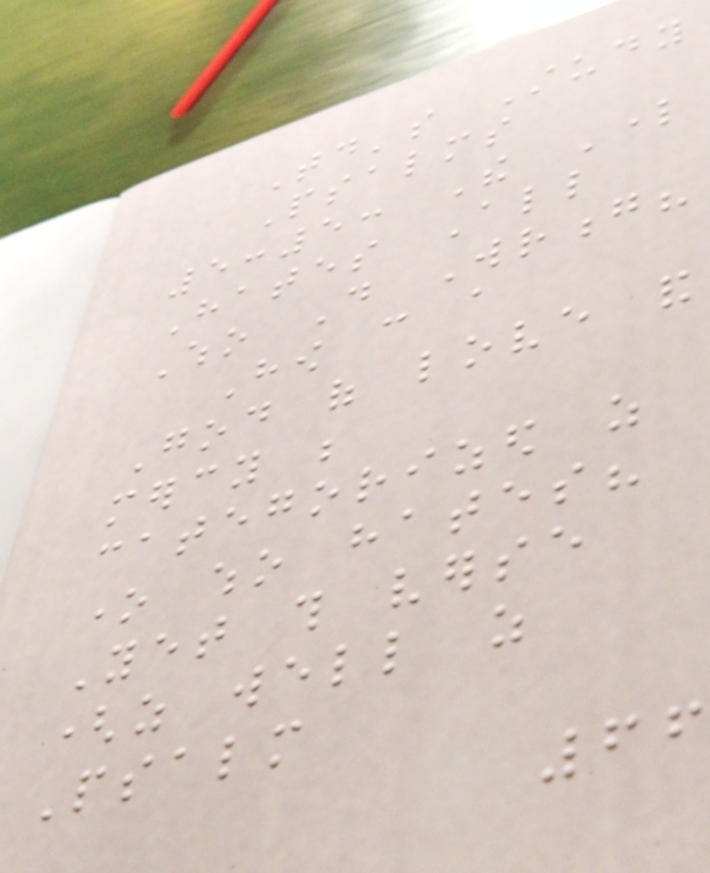Today's Study
Psalms
5:5: The Lord
Hates All
Who Do Wrong?
How can a
God of love and
mercy be
categorized as
one who hates?
Yet this verse
(as well as
Psalm
66
